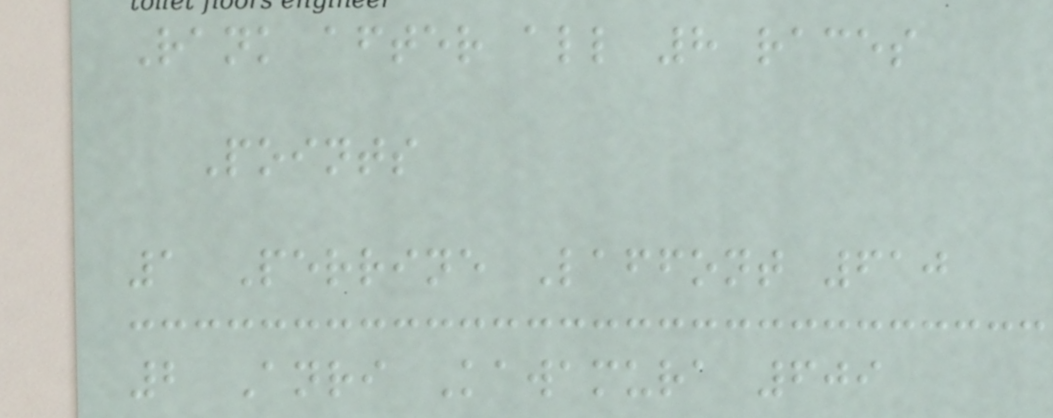Rank after all 8 races
Points
1 Perrine Laffont 610
2 Anri Kawamura 609
